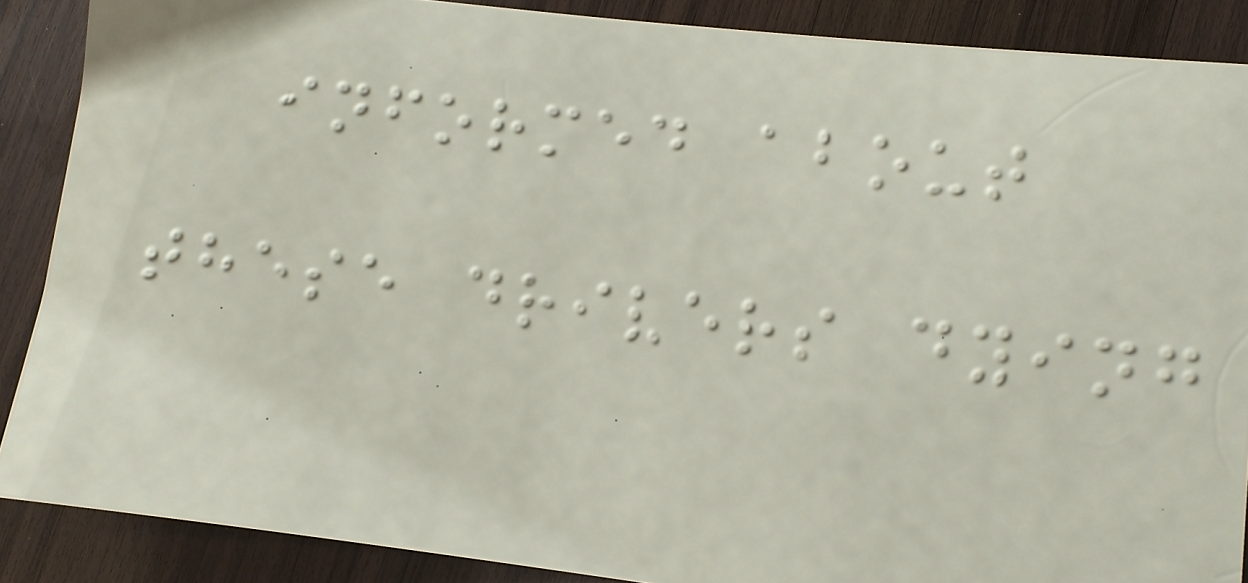informed about
these drivers dying
